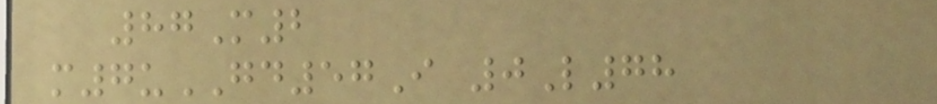87M2
m7uGD57I 0L78
